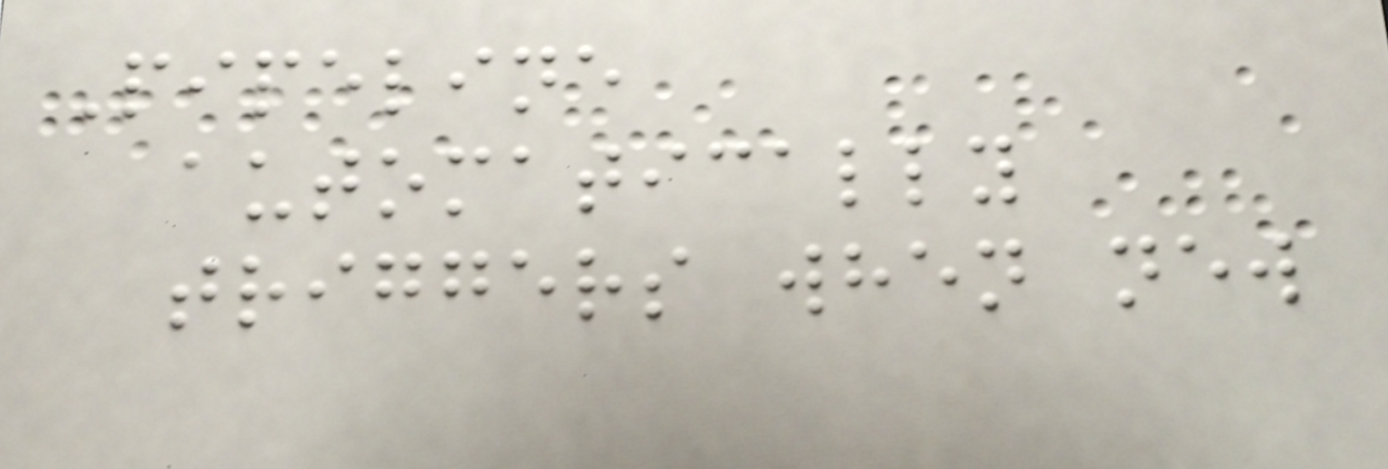Pipeline
automatically
triggers when new
